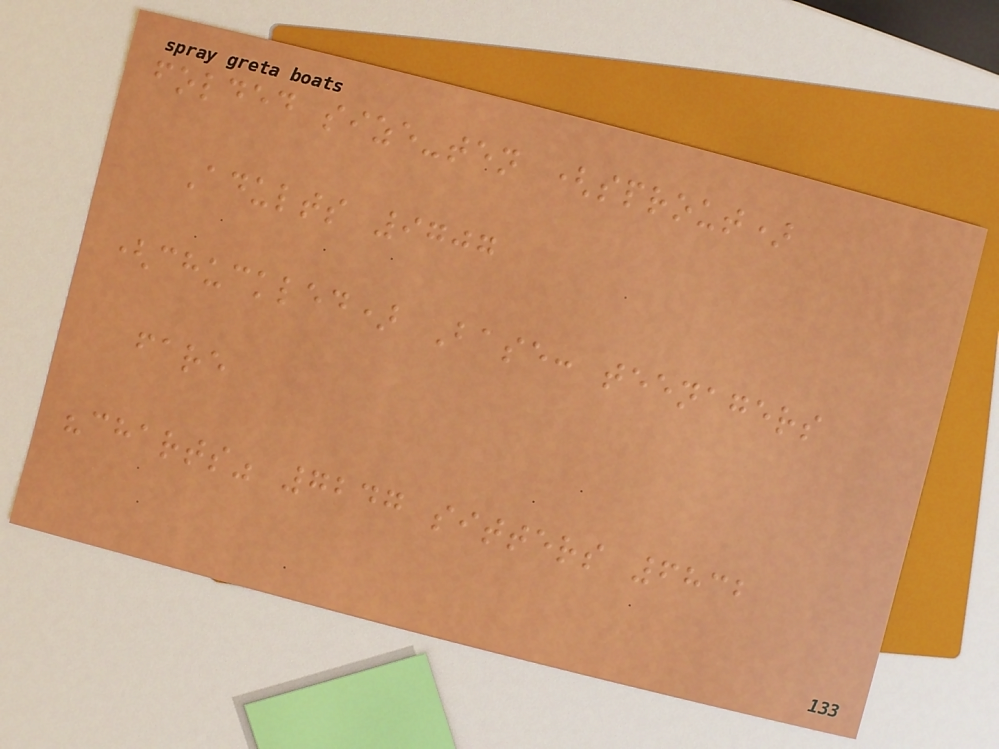folded size-ten (sprout)
Adults 9707
(chuckled) Base: teenagers
fare
"charts" 7247 sitters 6832
